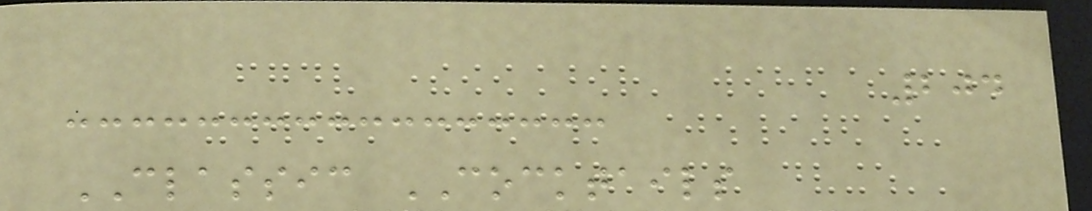204
CLASSIC COCKTAILS
